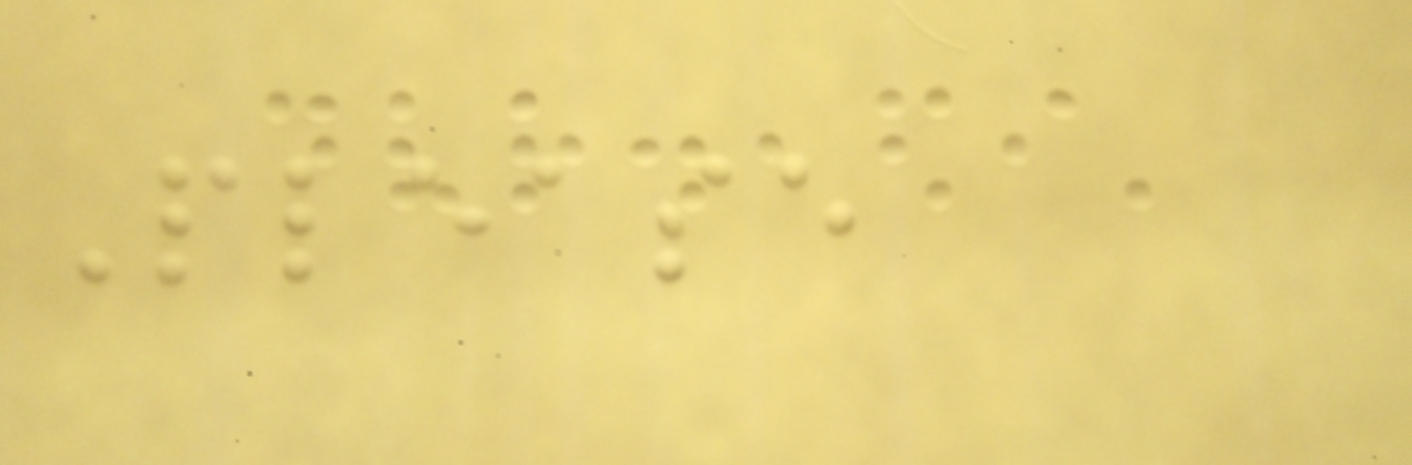Please
